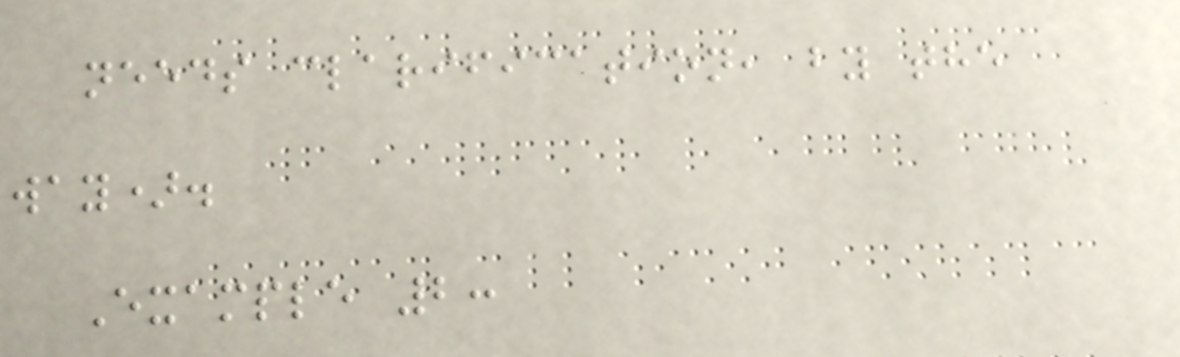needs clarification, by the
way).
Example 2:
